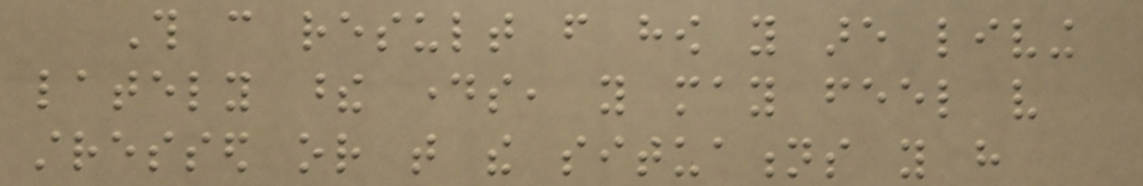This can result from how you are living
lately these days, you may feel very
stressed or that the situations you have
